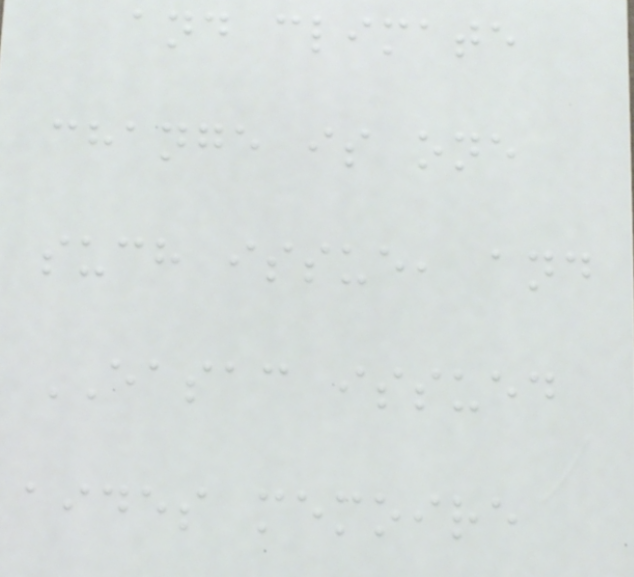and climate
change is one
such issue, and
EASAC issued
aides memoire
